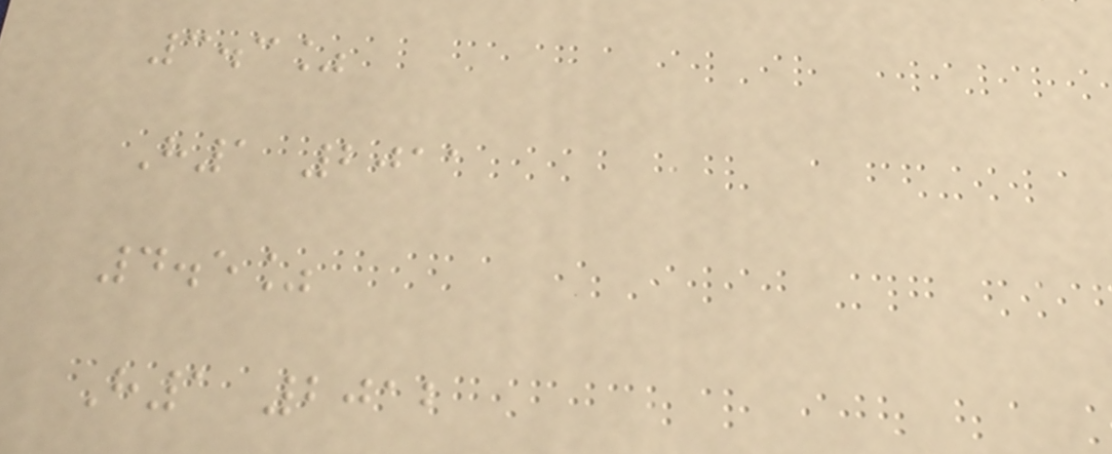3.3%
H1 2011
4.5%
H1 2012
